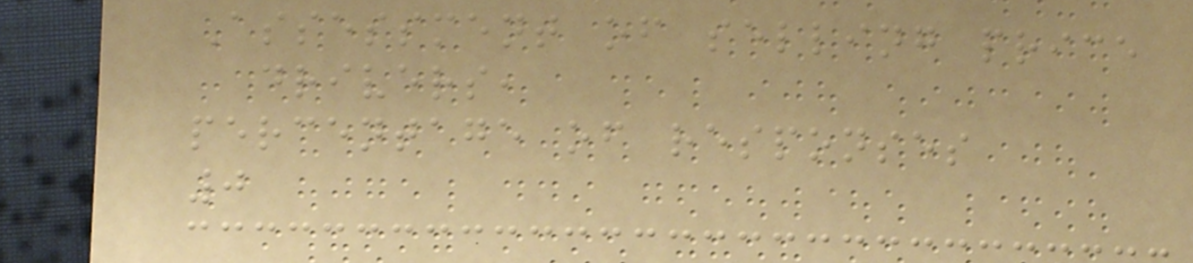Assessment of selling price
drivers,
percentage of responses
0
